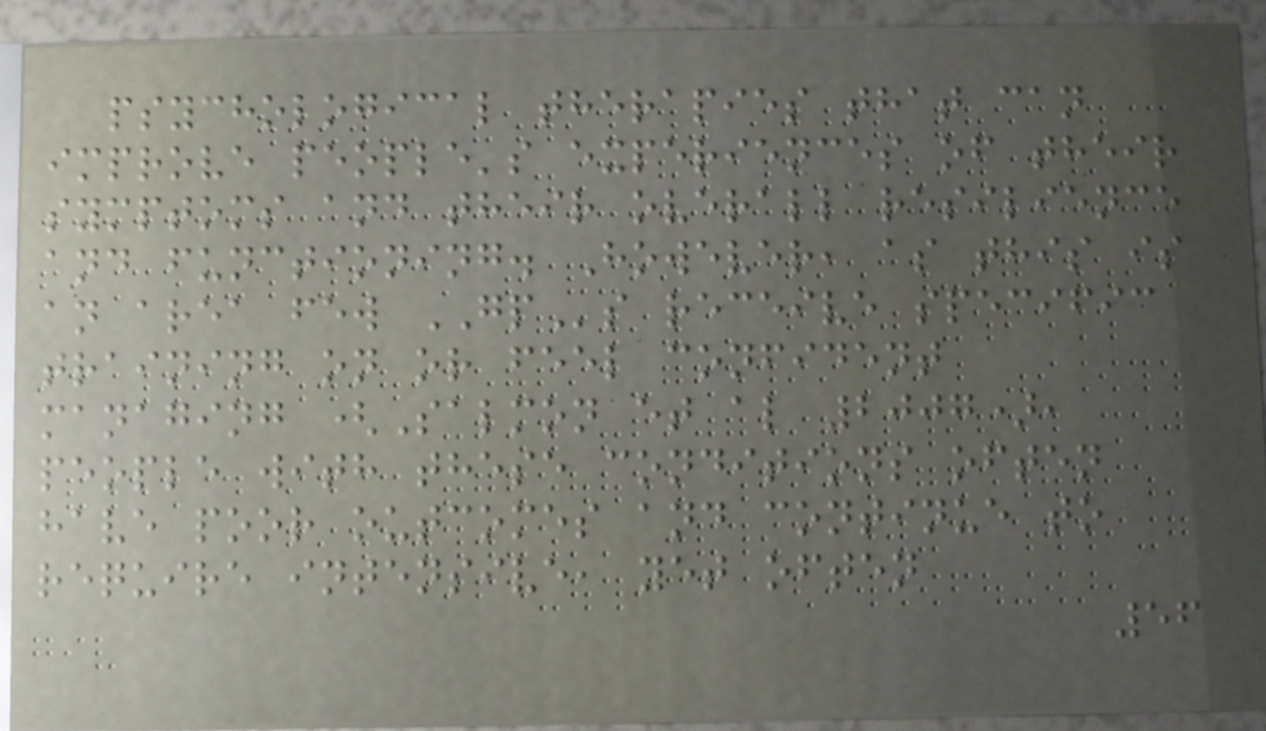psychological therapies that can
improve people's experiences of their
symptoms and their overall resilience
and functioning. However, as this is
an area few GPs receive specific
training on or feel confident
managing (Salmon et al 2007),
people with these conditions often
have poor outcomes and continue to
require intensive, yet often
56
